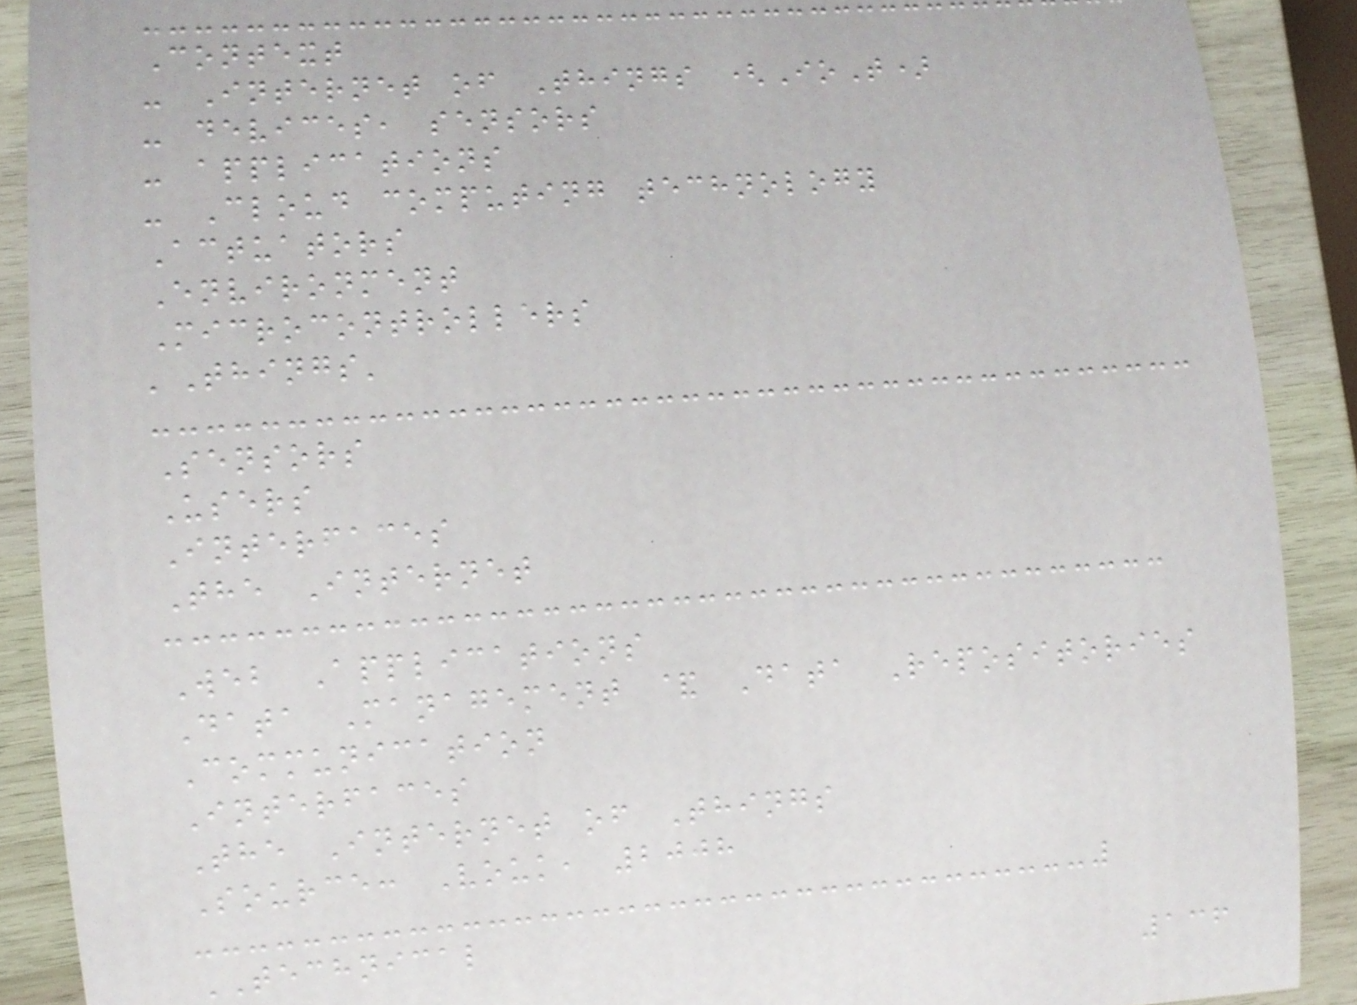Context
- Internet of Things (IoT)
- devices, sensors
- applications
- Cloud computing technology
Actuators
Environment
Microcontrollers
'Things'
Sensors
Users
Interfaces
The Internet
Web Applications
Data Management & Data Repositories
Communication
Interfaces
The Internet of Things
Source: Vouk, 2008
TECHNICAL
136
